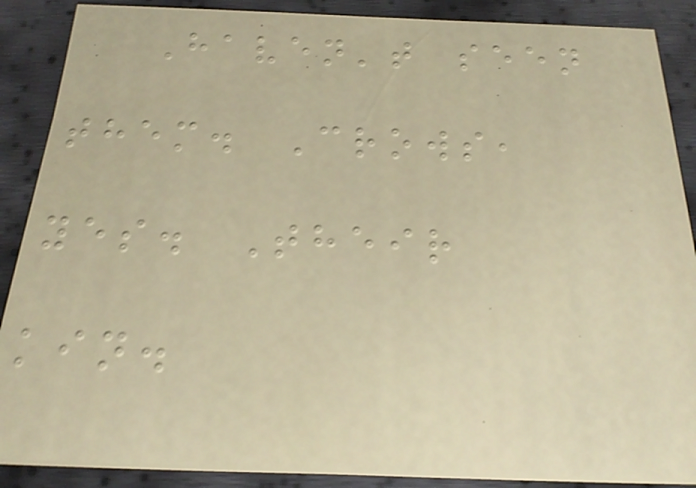Haven't seen
them. Crows,
yes. Their
kin.
